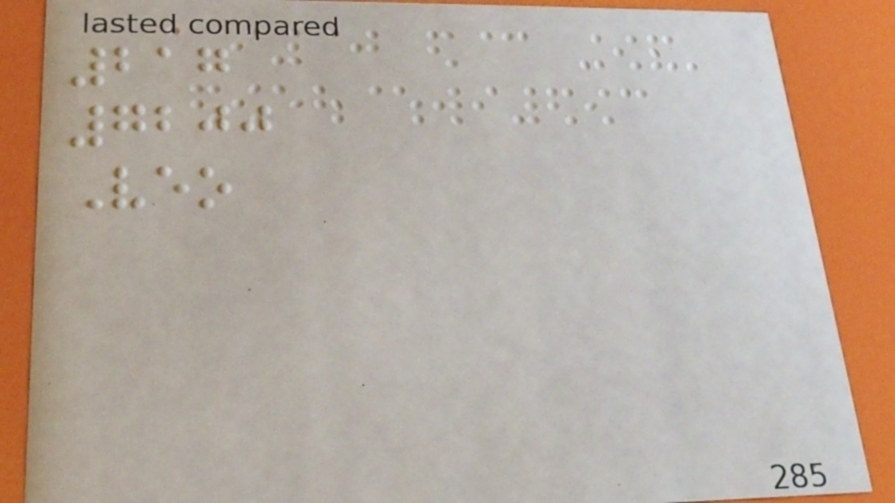217
7200
Veo
